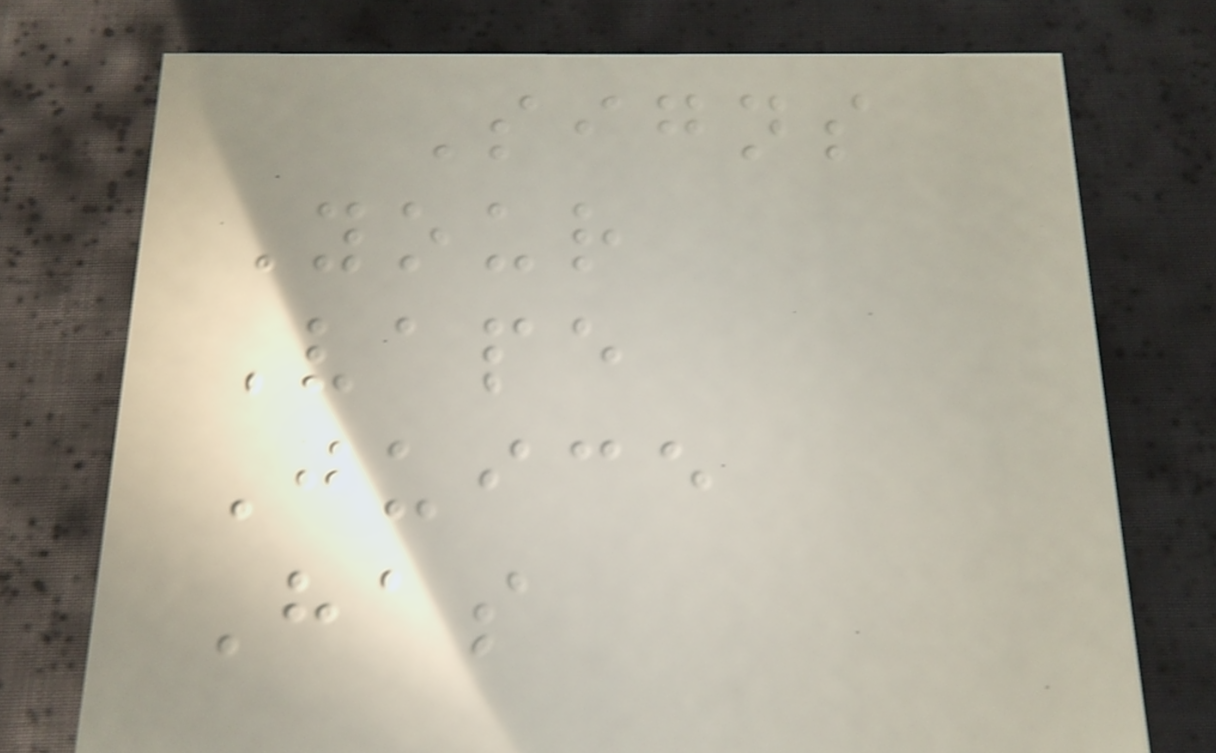Signs
Your
Vape
Juice
Has
